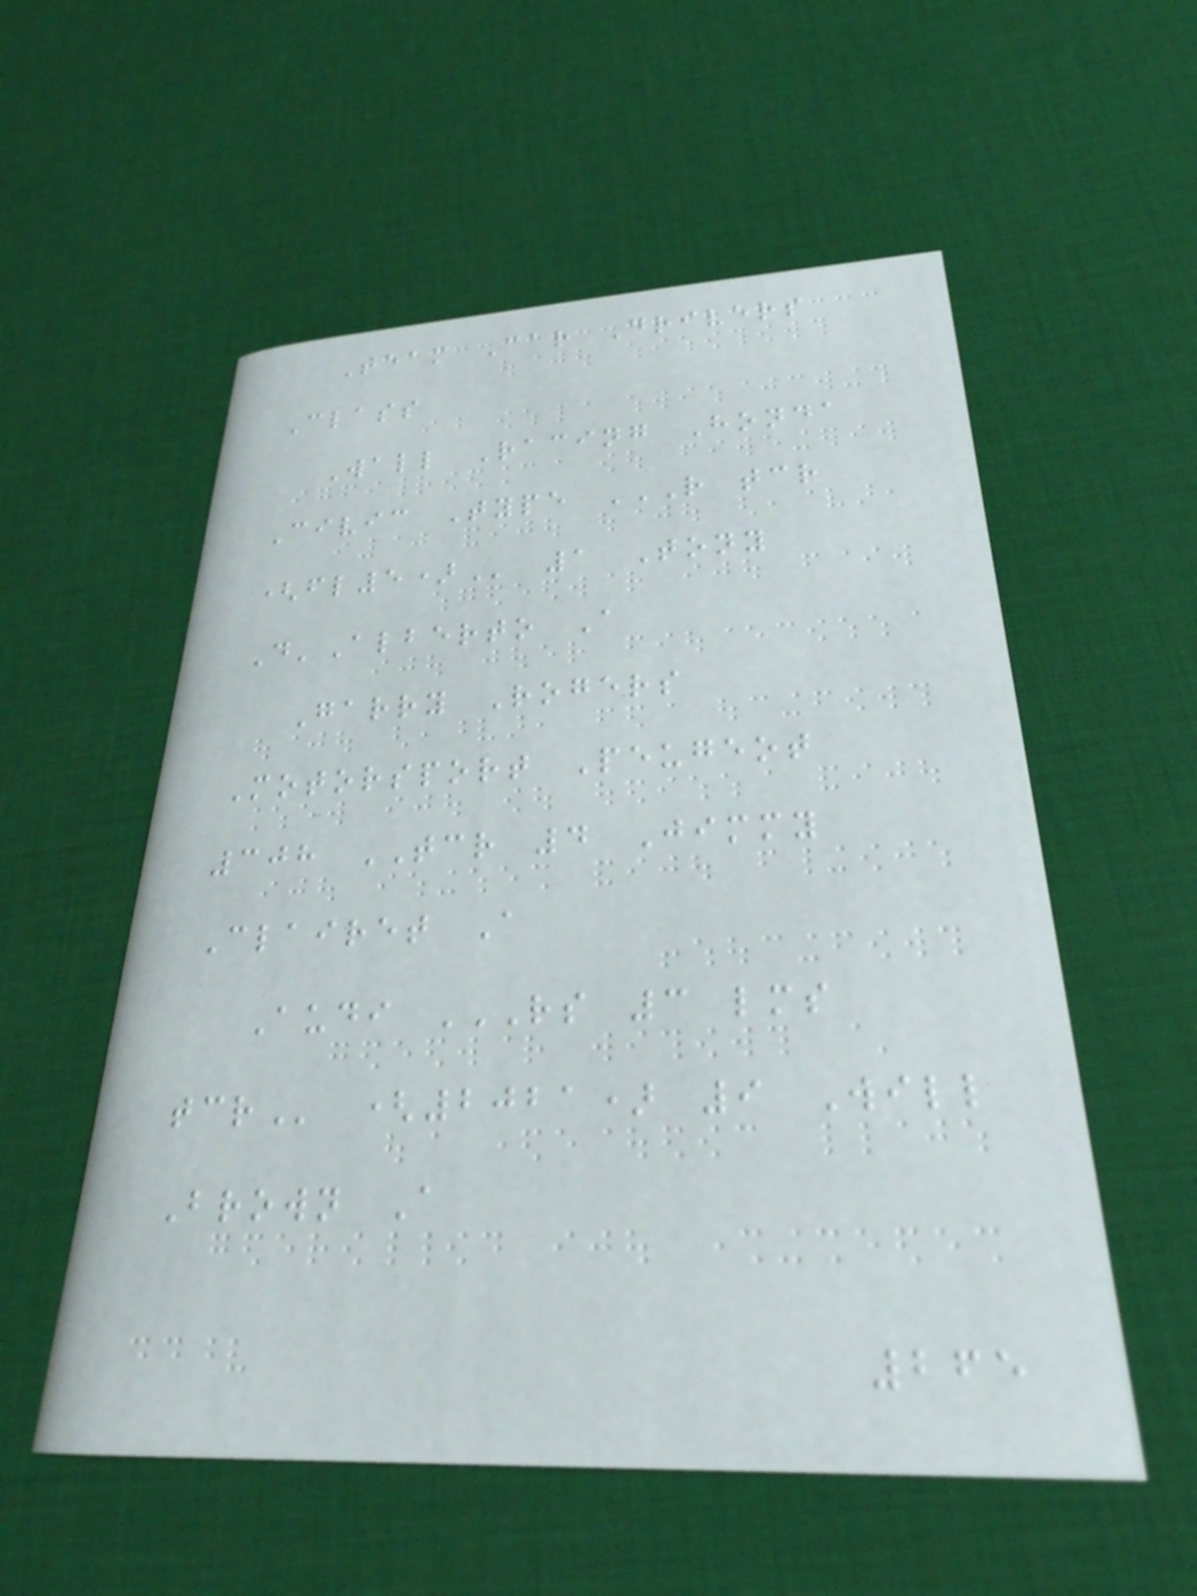Team Car Drivers
Class
Wall Racing Honda
Civic Type R TCR
(FL5) 1 Tony
D'Alberto A
Garry Rogers
Motorsport Peugeot
308 TCR 4 Jimmy
Clairet A
Audi RS 3 LMS
TCR (2021) 9 Will
Brown A
265
